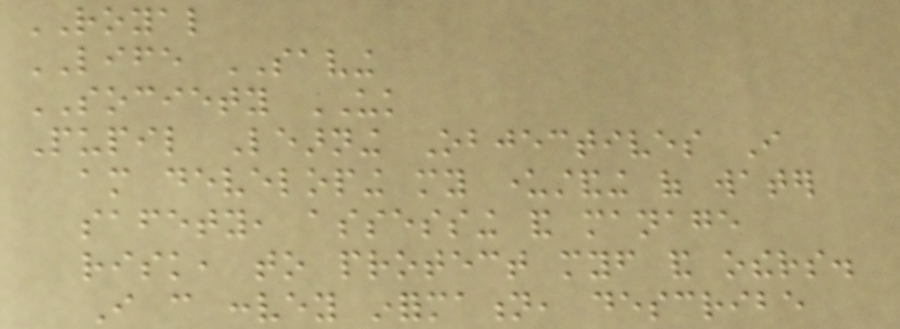ROYAL
LIFE SAVING
SOCIETY UK
Pupil Learning Objectives I
am developing my understanding of water
safety, assessing and manage
risk, to protect myself and others.
I can convey information, describe
